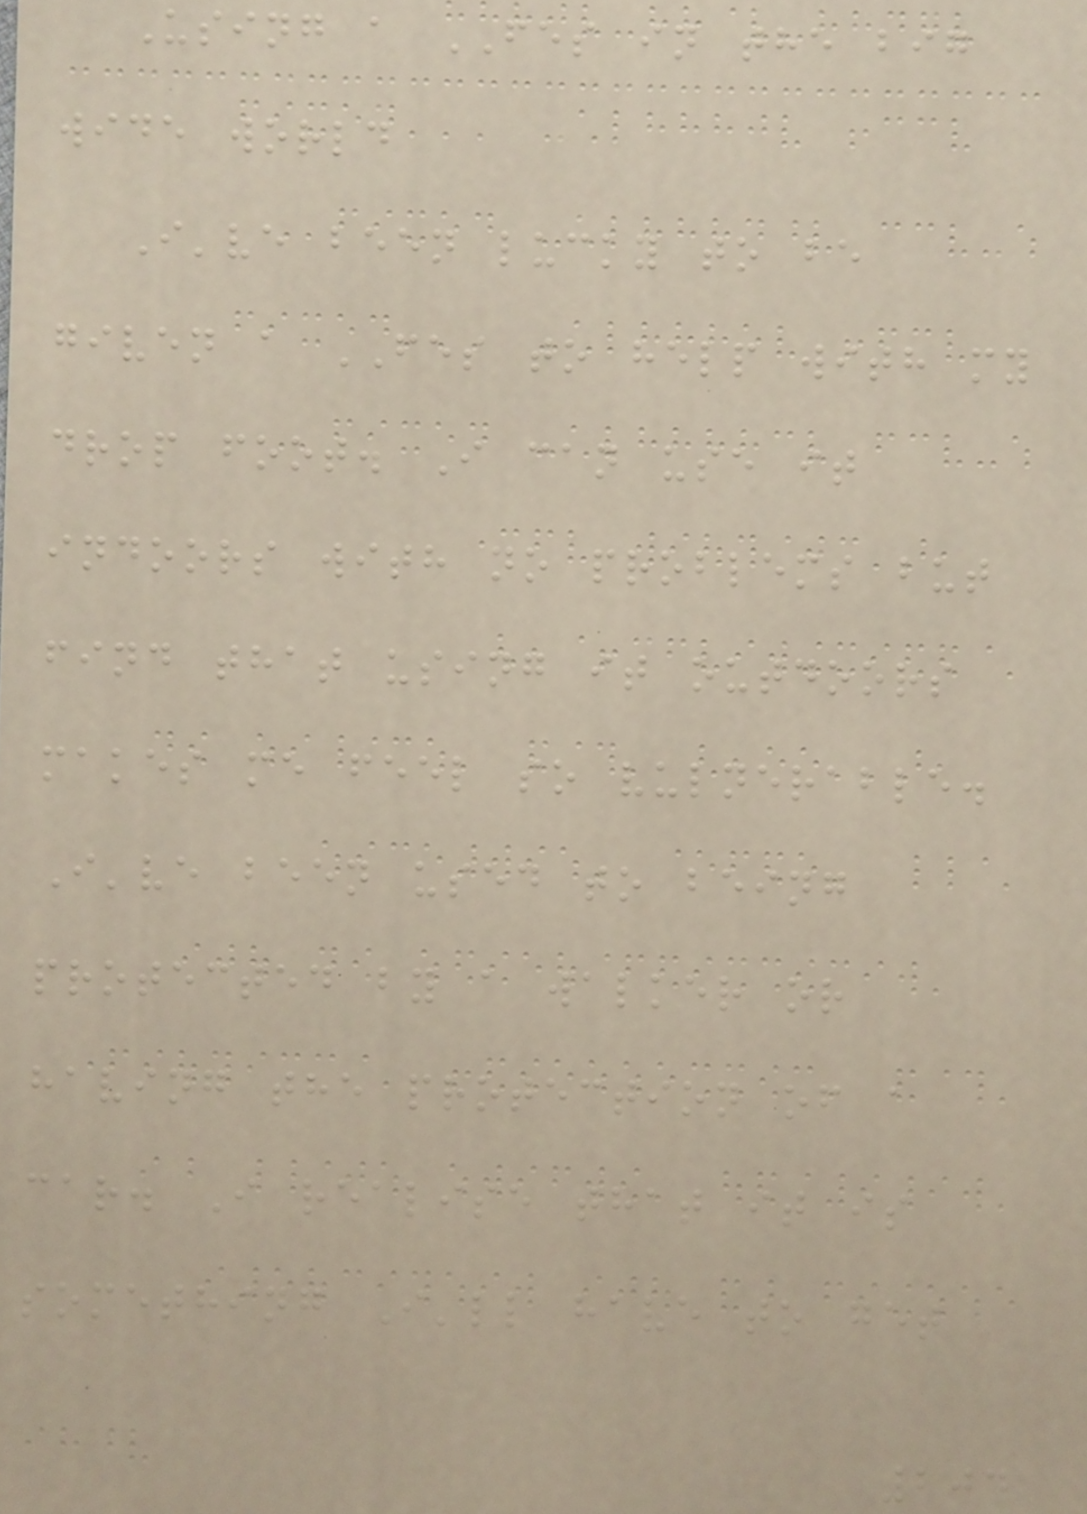Using a FES in the big
wide world
I've been lucky to be
given a FES to help with my
drop foot. I can use it
indoors with no problems but
find that using it outdoors
makes me feel so vulnerable.
I've been used to being
protected by a walker or
having the protection of a
car. I realise that it is
something I'll have to get
204
